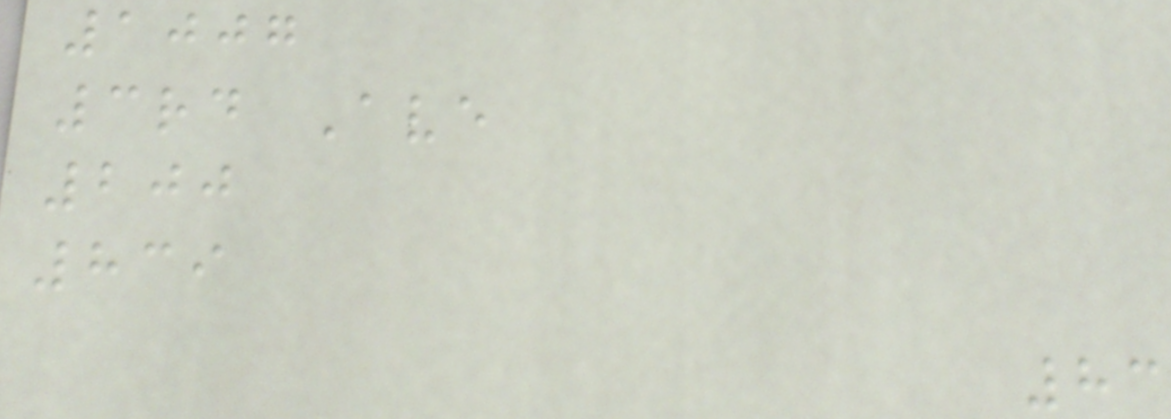1007
3rd Ave
200
839
83
